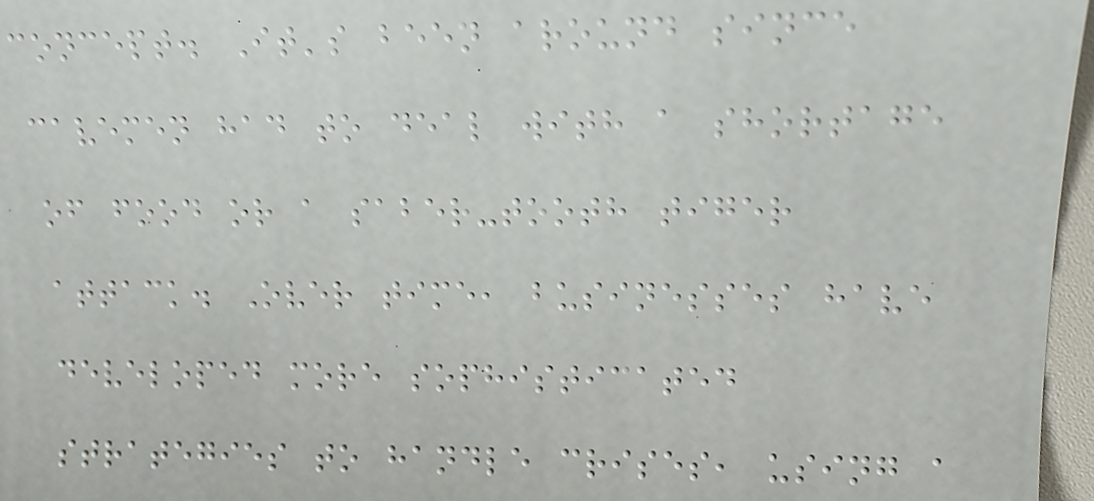concept. It's been around since
cavemen had to deal with a shortage
of food or a saber-tooth tiger
attack. Over time, businesses have
developed more sophisticated
strategies to handle crises, using a
